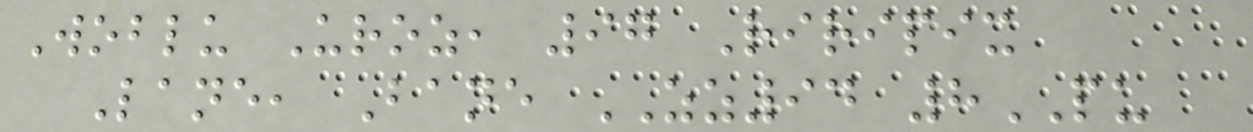Woblu Uroz, 97 Riripix
Lane, Bane ZZ94 8PU
